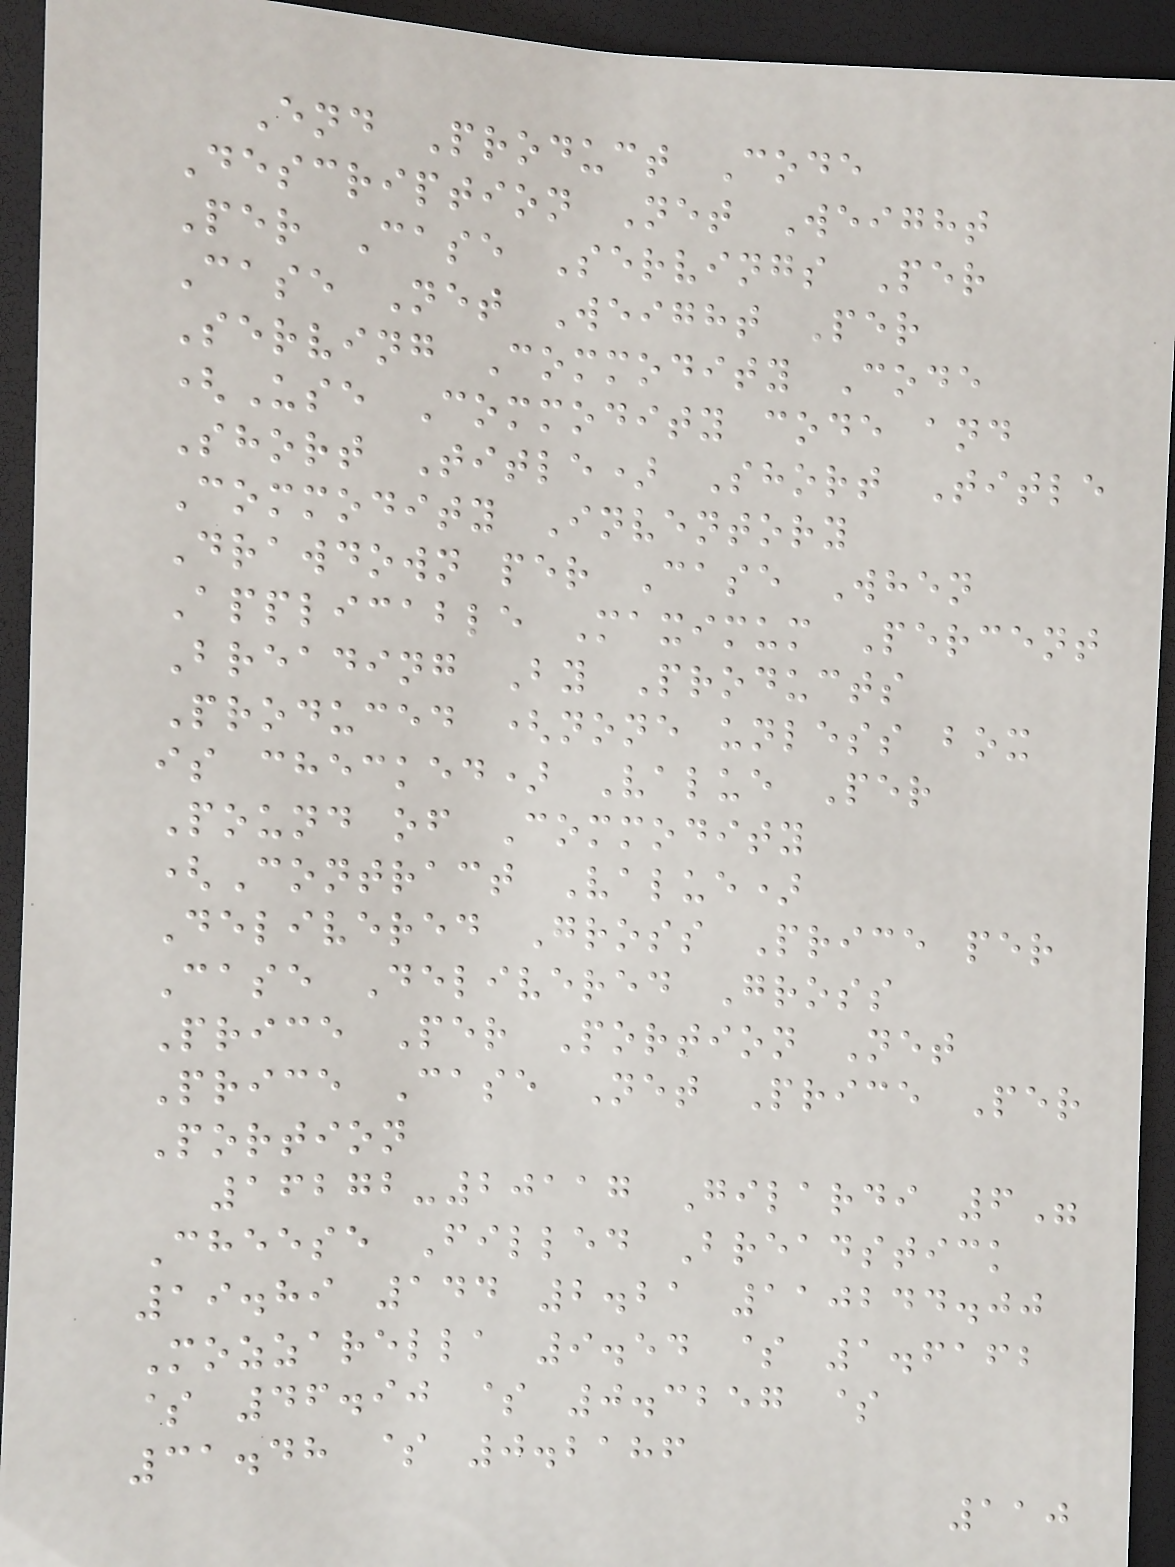End Product Code
Description Net Weight
Per Case Servings Per
Case Net Weight Per
Serving Commodity Code
(Use Commodity code and
Short Title) Short Title
Commodity Inventory
Drawdown per Case When
Applicable Maximum Percent
Breading By Products
Produced (none unless box
is checked) Value Per
Pound of Commodity
(Contract Value)
Delivered Gross Price per
Case Delivered Gross
Price Per Portion Net
Price Case Net Price Per
Portion
16272-20117 Gilardi 6"
Cheese Filled Breadstick
19.89 144 2.21 110244.00
Mozzarella 9.54 $ 1.6162
$ 46.90 $ 0.3257 $
31.48 $ 0.2186
110
